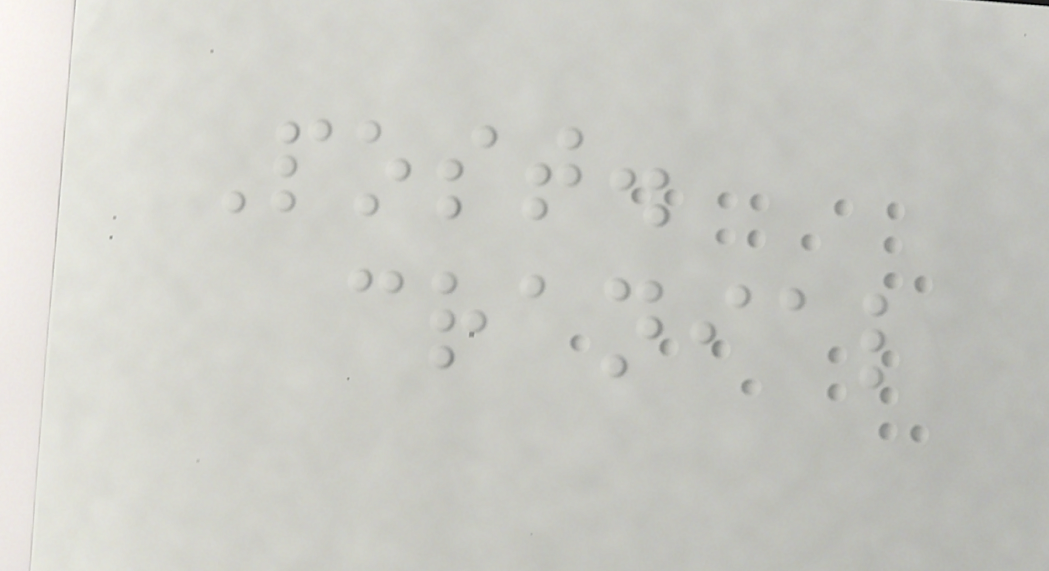Post.
cranial
